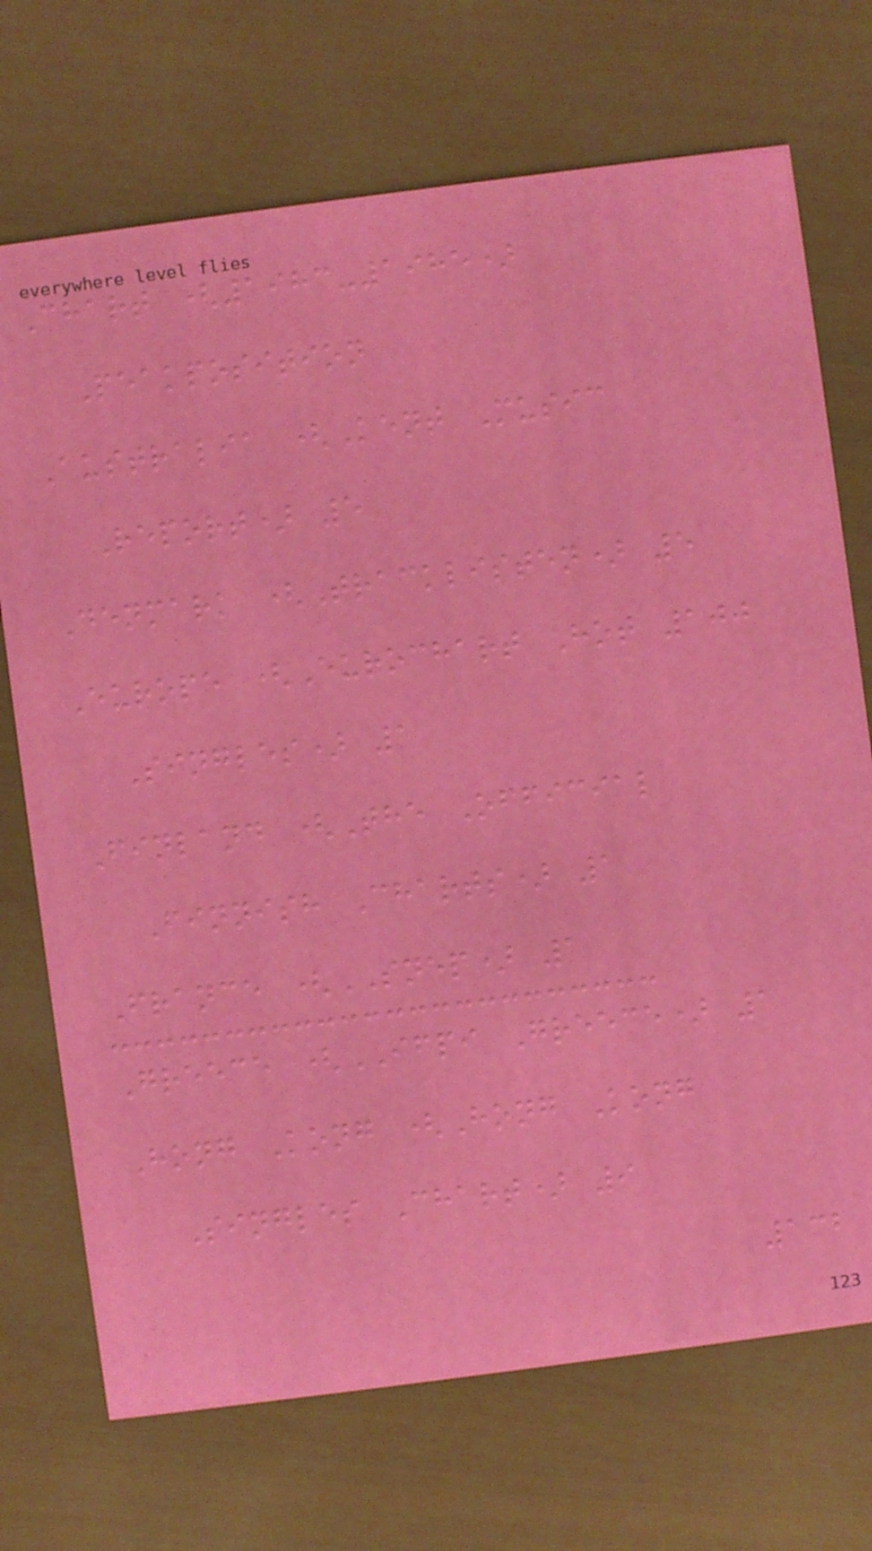Chart (1983-1985)
Peakposition
Australia (Kent Music
Report) 5
Denmark (Tracklisten) 5
Europe (Eurochart Hot 100
Singles) 1
Finland (The Official
Finnish Charts) 1
France (SNEP) 1
Greece (IFPI Greece) 1
Hong Kong (Hong Kong
Singles Chart) 9
132
